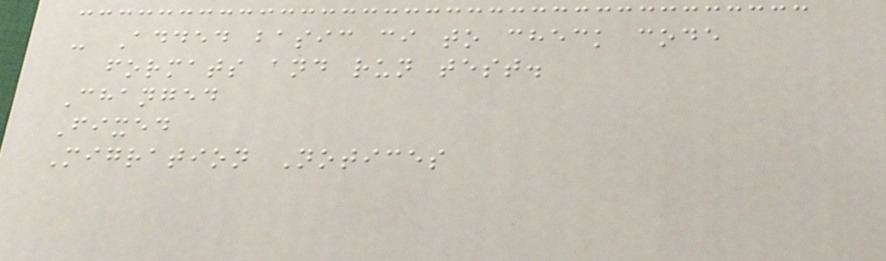- Added basic ci to check code
formats and run test.
Changed
Fixed
Migration Notices
